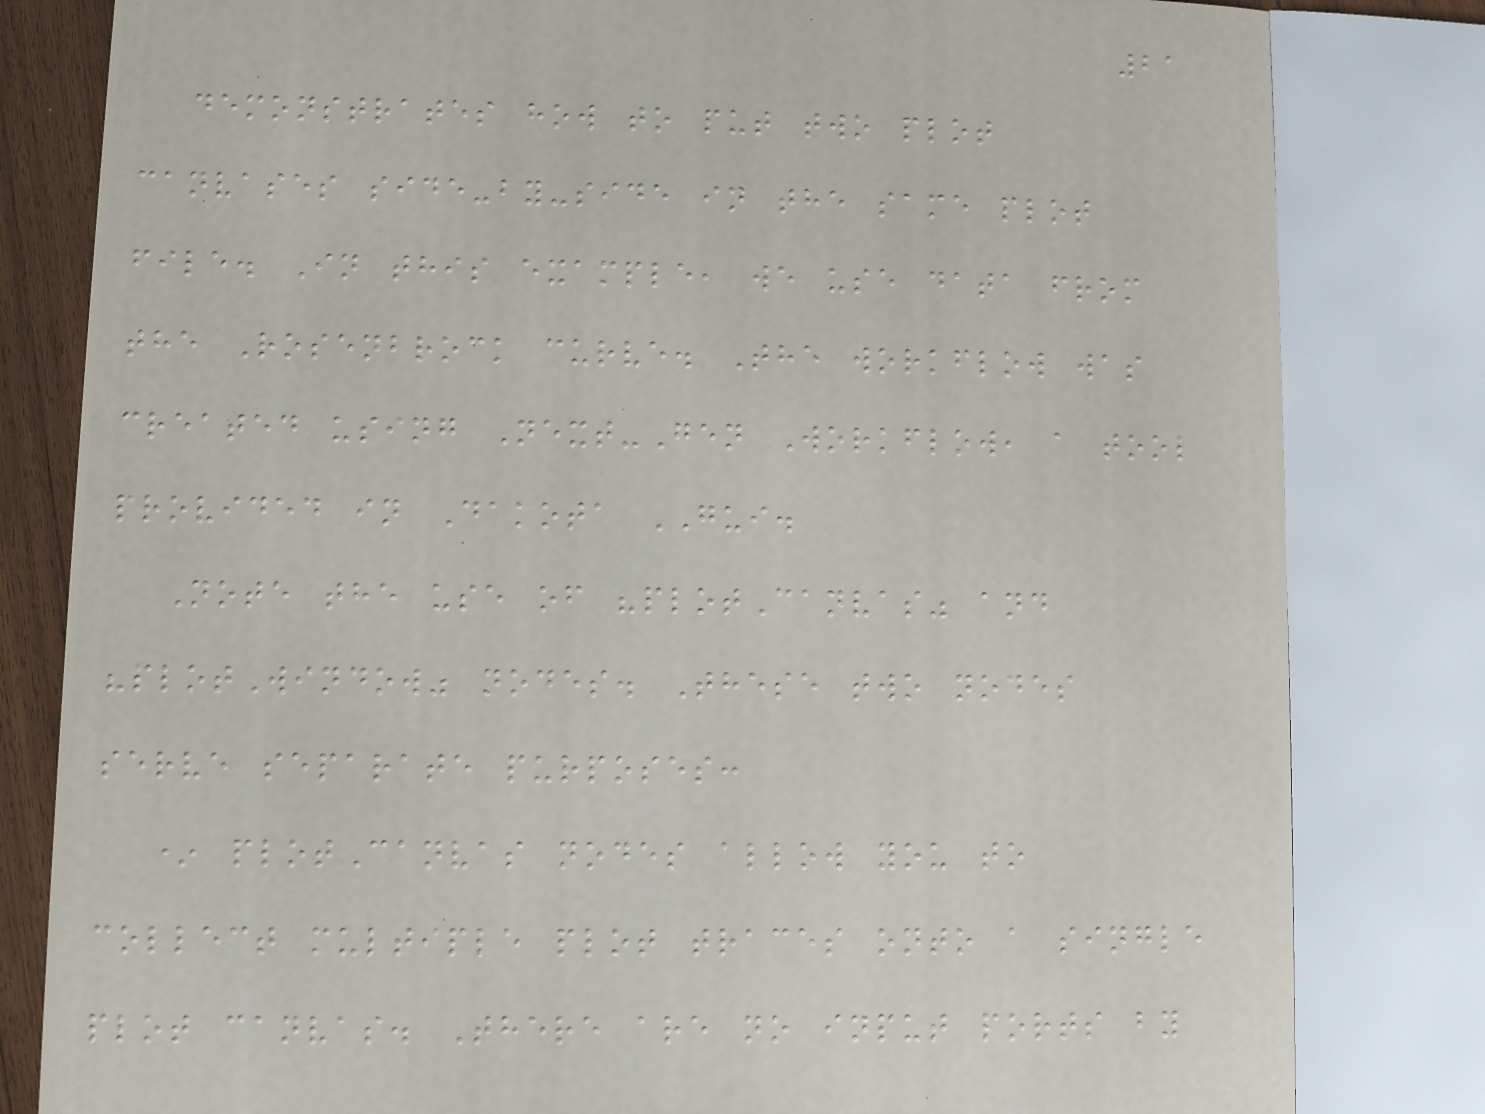21
demonstrates how to put two plot
canvases side-by-side in the same plot
file. In this example, we use data from
the Rosenbrock curve. The workflow was
created using Next-Gen Workflow, a tool
provided in Dakota GUI.
Note the use of "plotCanvas" and
"plotWindow" nodes. These two nodes
serve separate purposes:
* plotCanvas nodes allow you to
collect multiple plot traces onto a single
plot canvas. There are no input ports by
